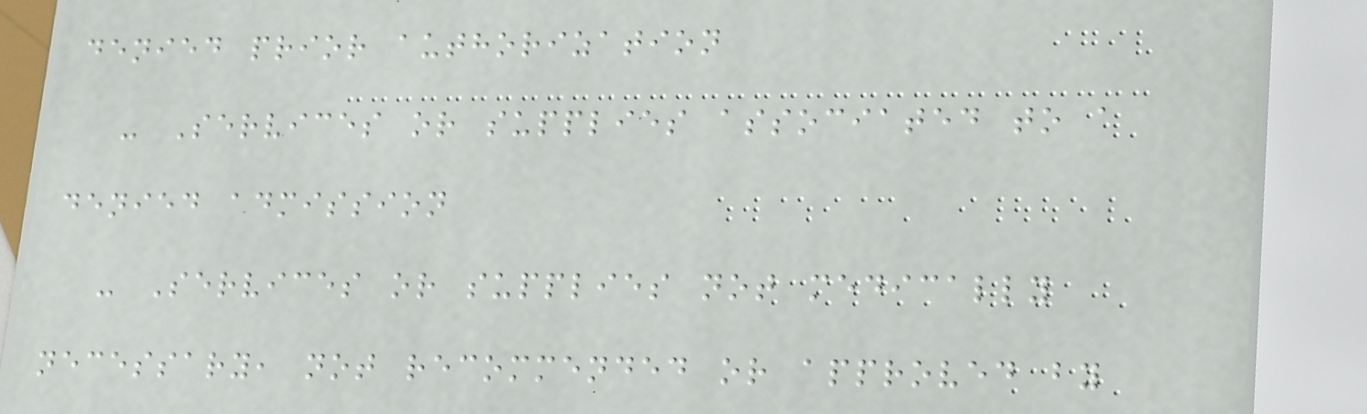denied prior authorization
- Services or supplies associated to a
denied admission
- Services or supplies not medically
necessary, not recommended or approved by
